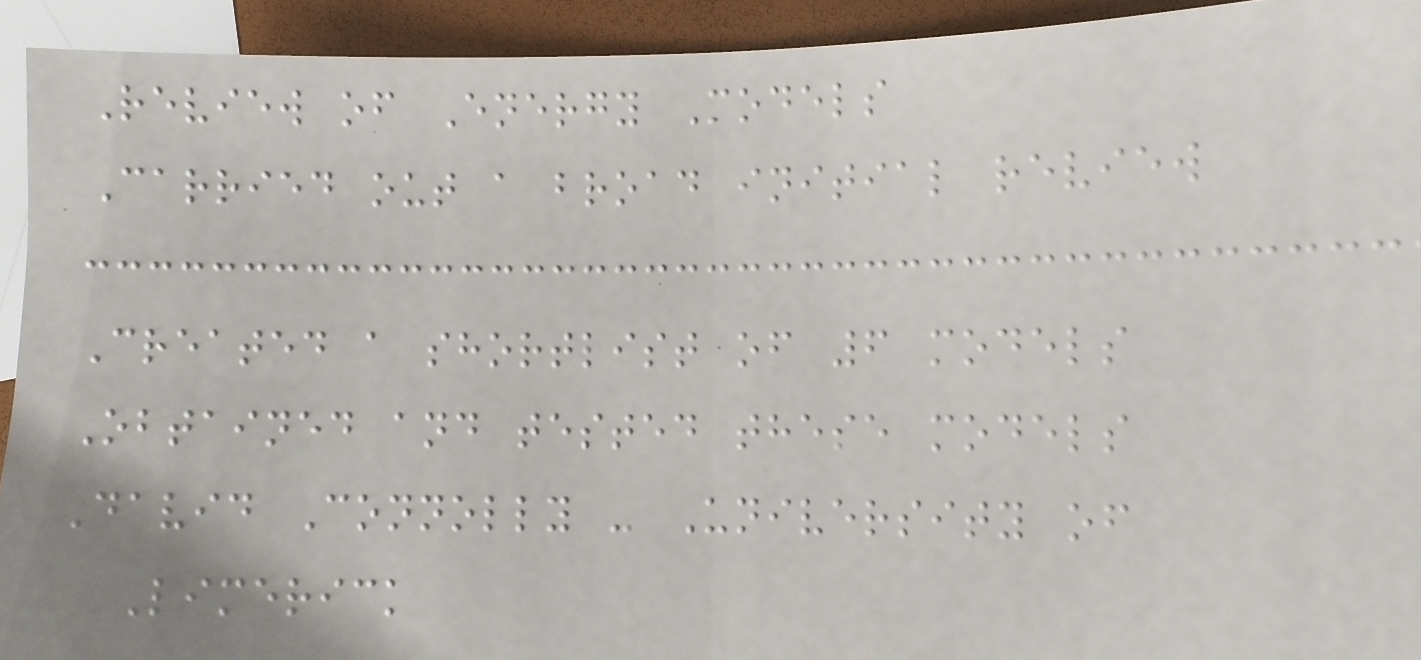Review of Energy Models
Carried out a broad initial review
Created a shortlist of 6 models
Obtained and tested these models
David Connolly - University of
Limerick
